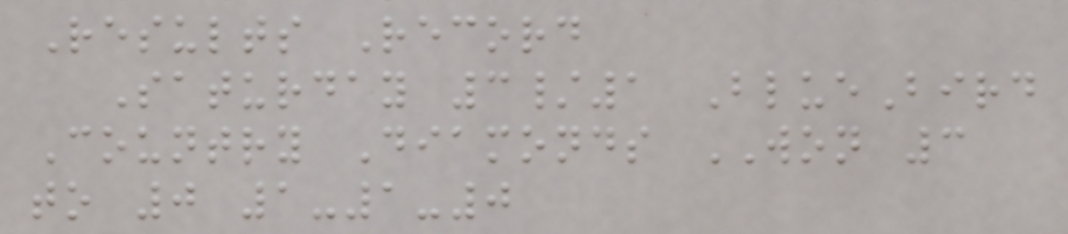Results Record
Saturday 3/1 BlueBird
Country Diamonds WON 3
to 0 1-1-0
